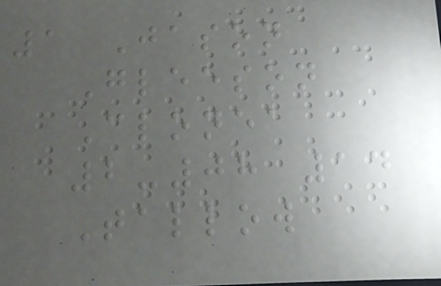1 Jason
Gleeson
Clonea
2-08 14
Tallow
